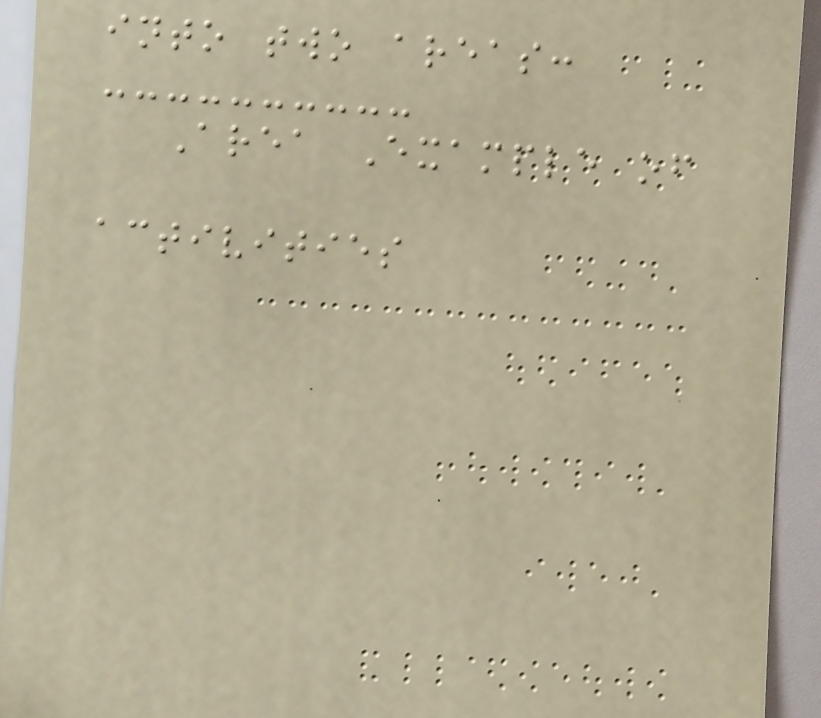into two areas:
Area Example of
activities
